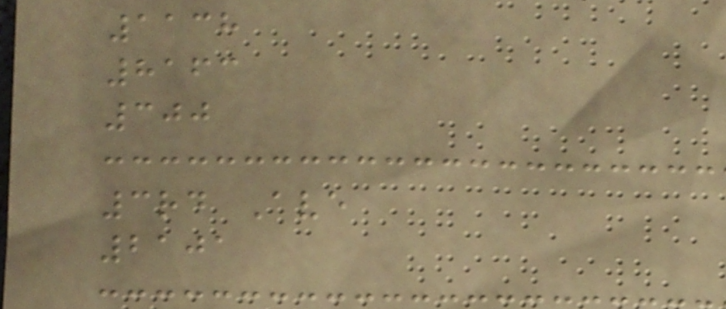1138
8163
300
3rd Ave
2101
